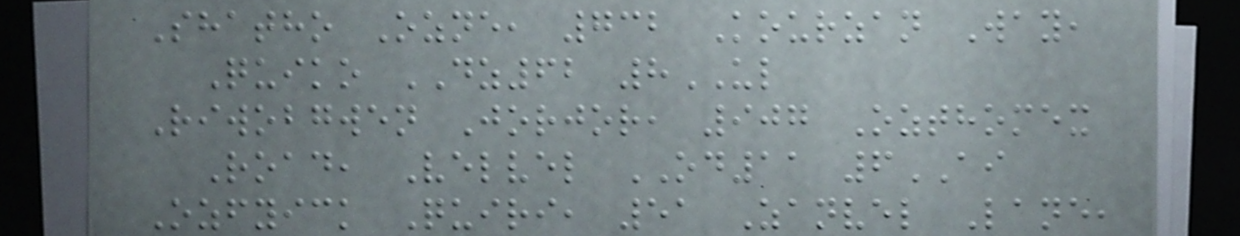Shatho Ozne, 732 Kourzan Way,
Quiko DZ62 8UL
Riwobgwen Jorjor, 907 Ozthomex
Road, Velvel OD11 6AI
Ozfyick Quiri, 51 Zanvel Lane,
